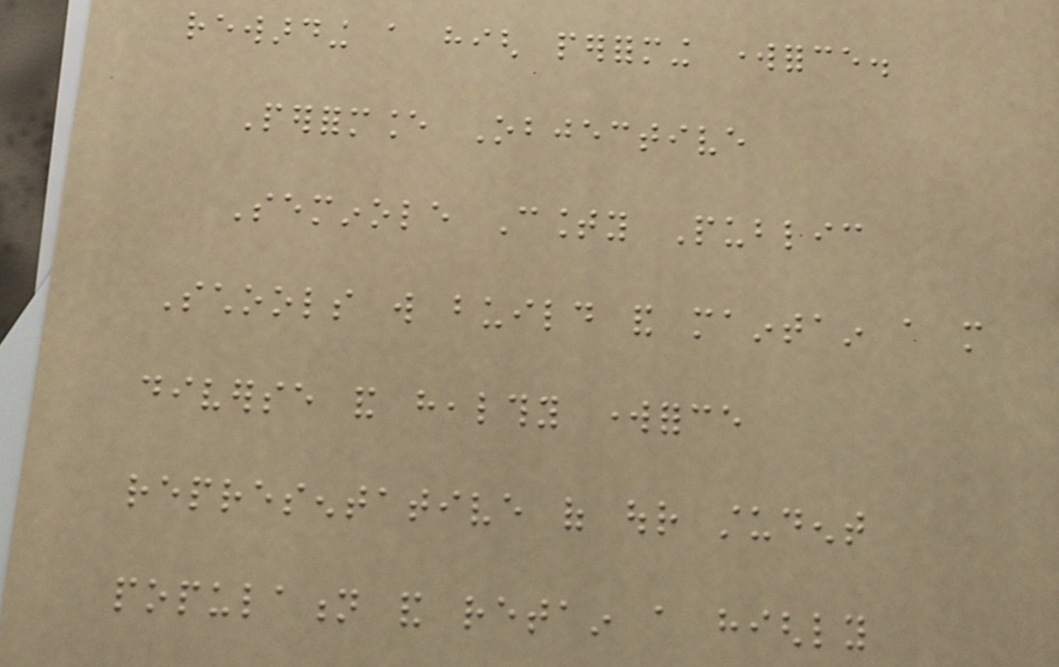rewarding a high performing workforce.
Performance Objective
Seminole County Public
Schools will build and maintain a more
diverse and healthy workforce
representative of our student
population and retain a highly
